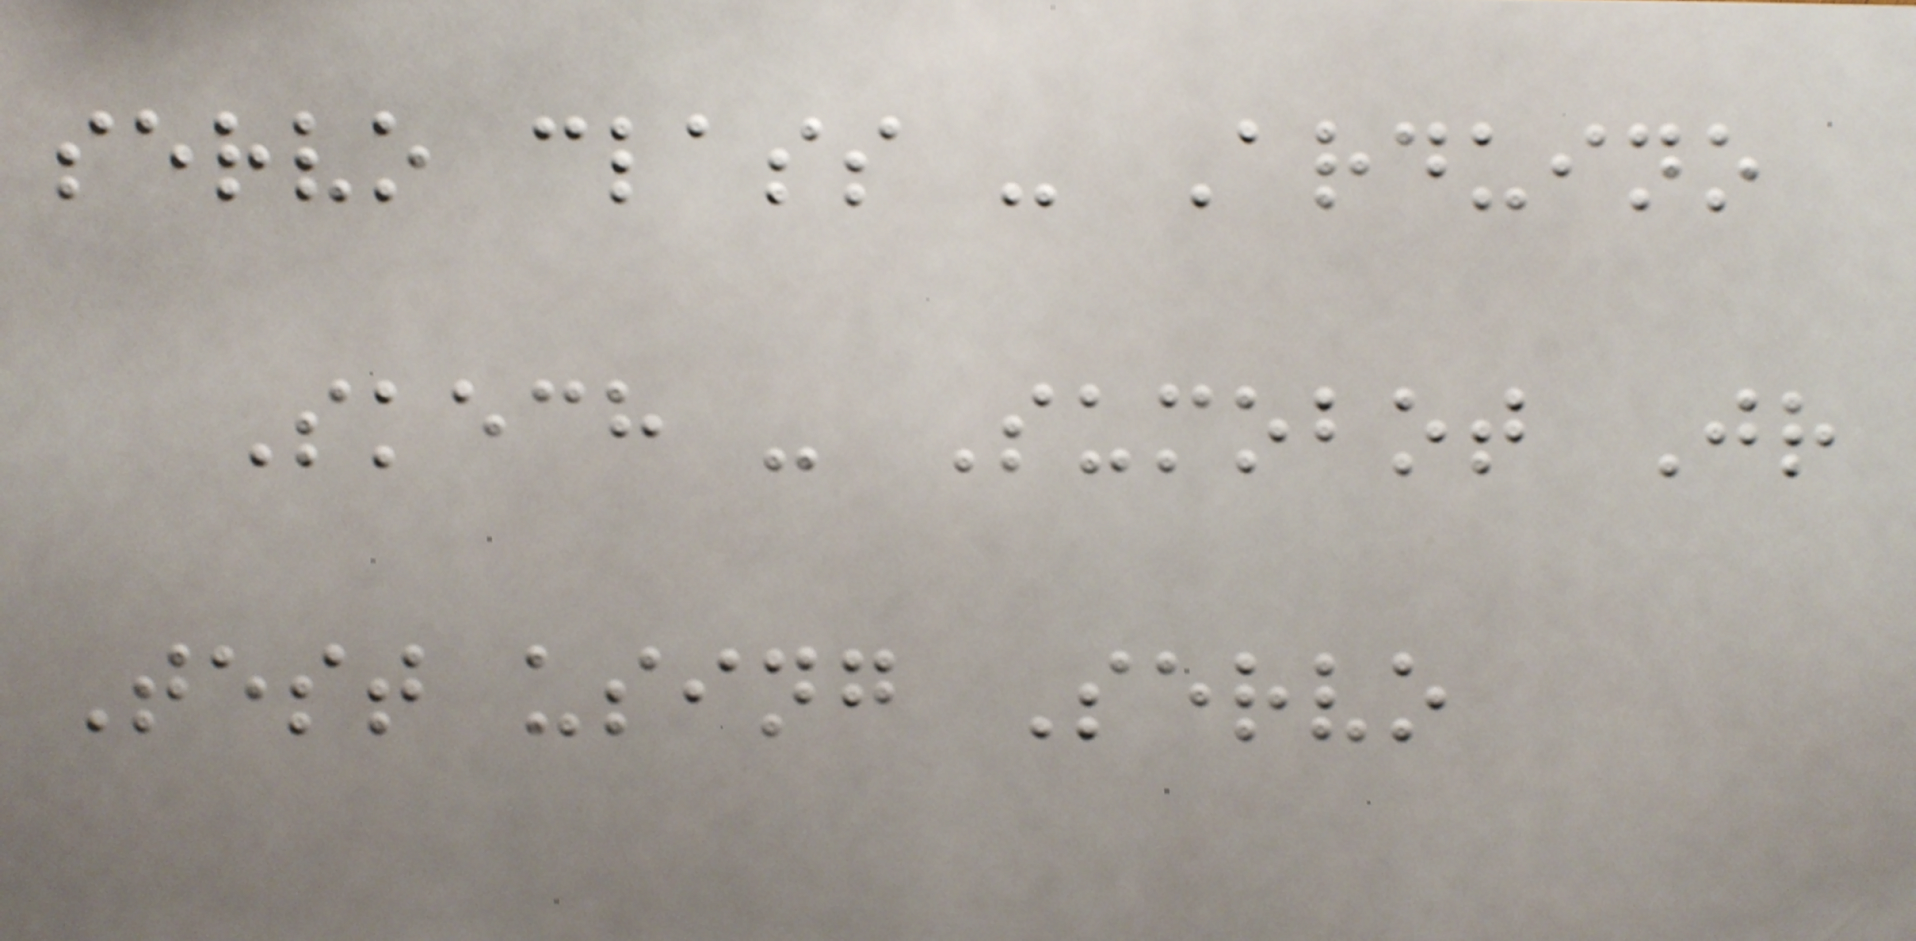servo class - Arduino
Skech - Sumobot Jr
Test using Servo
